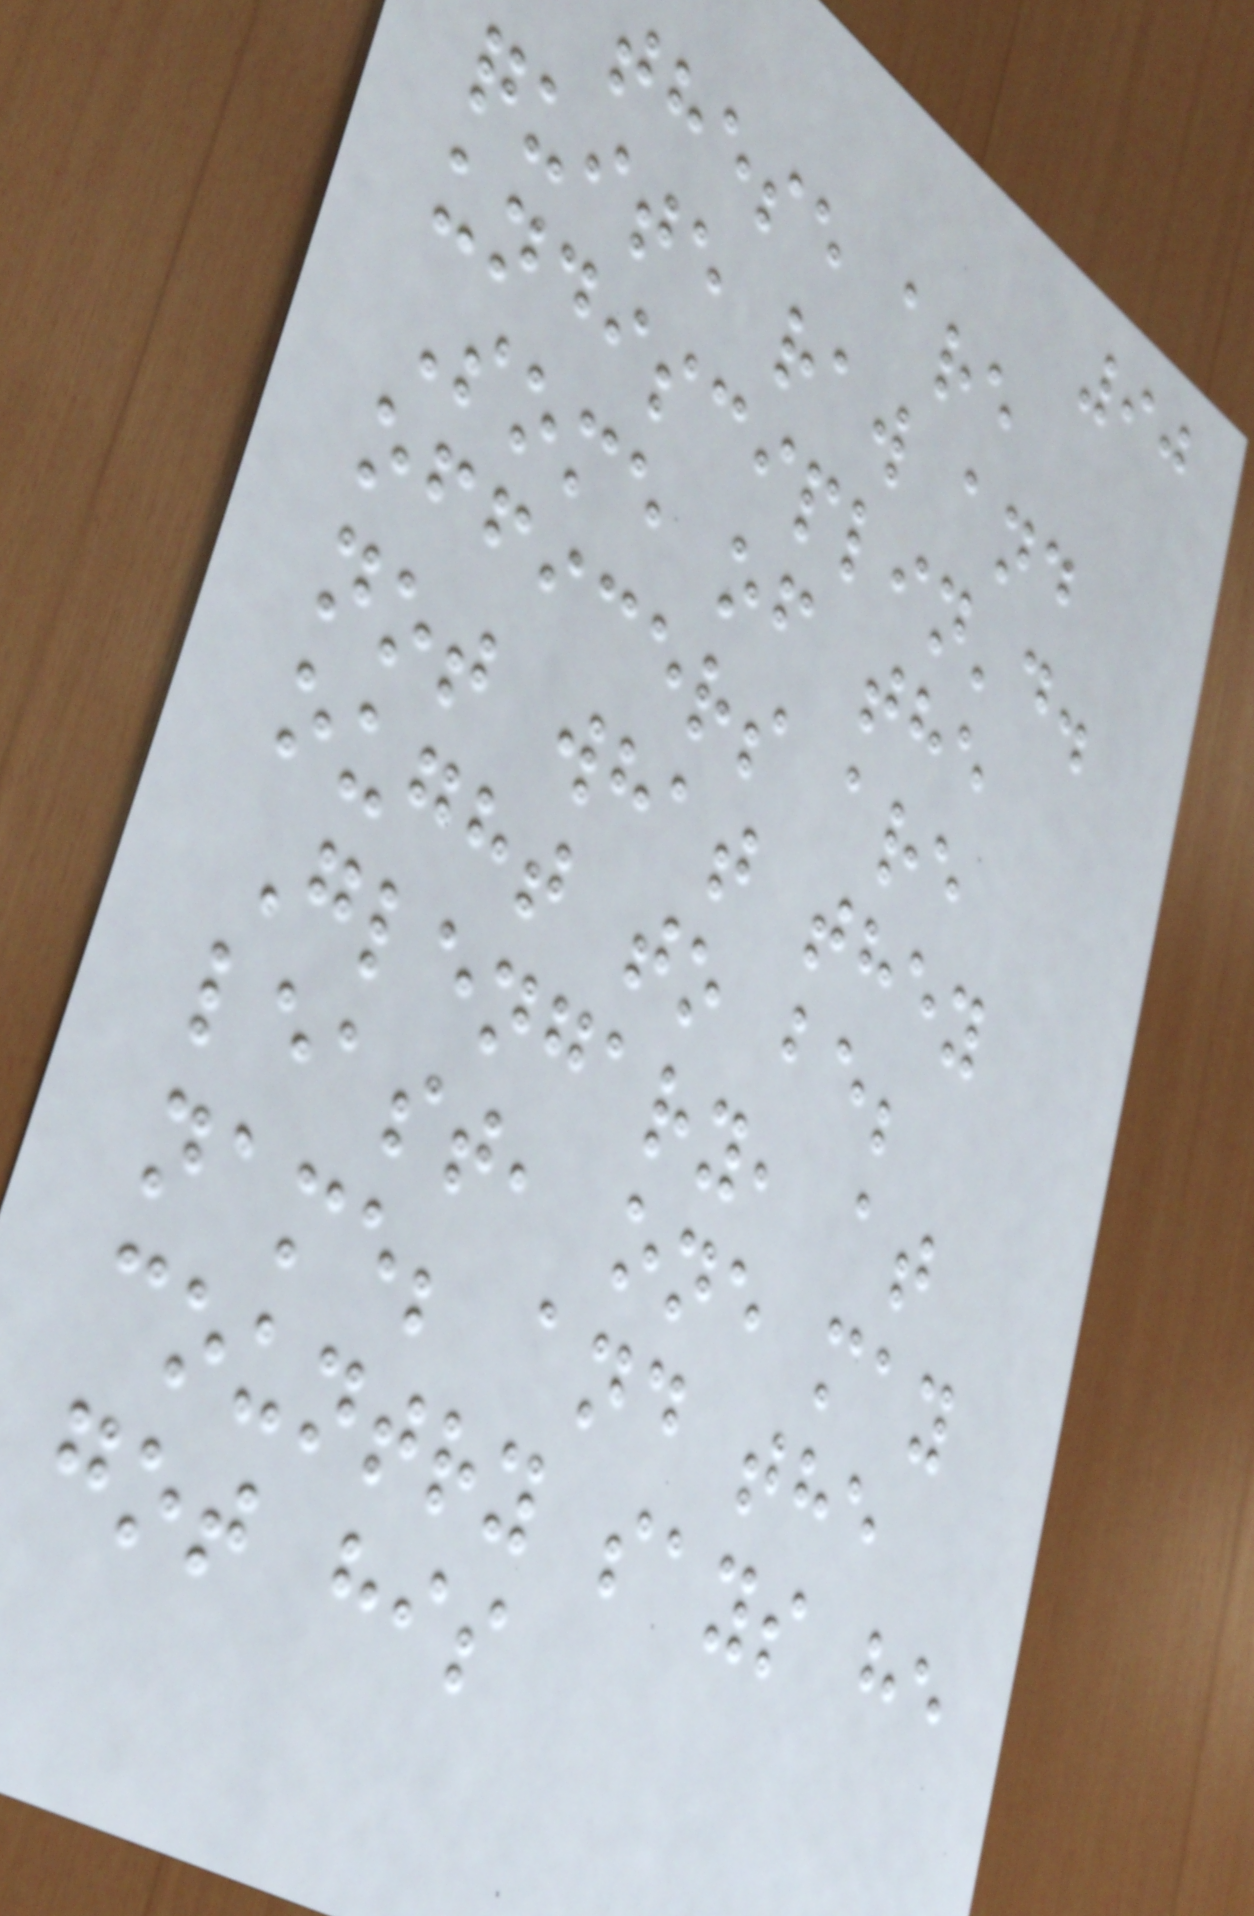90
these are
quite raw and
undisciplin'd.
Some of the
officers are
not what they
ought to be;
Glengary, at
least, one may
name; and the
country says he
got his
